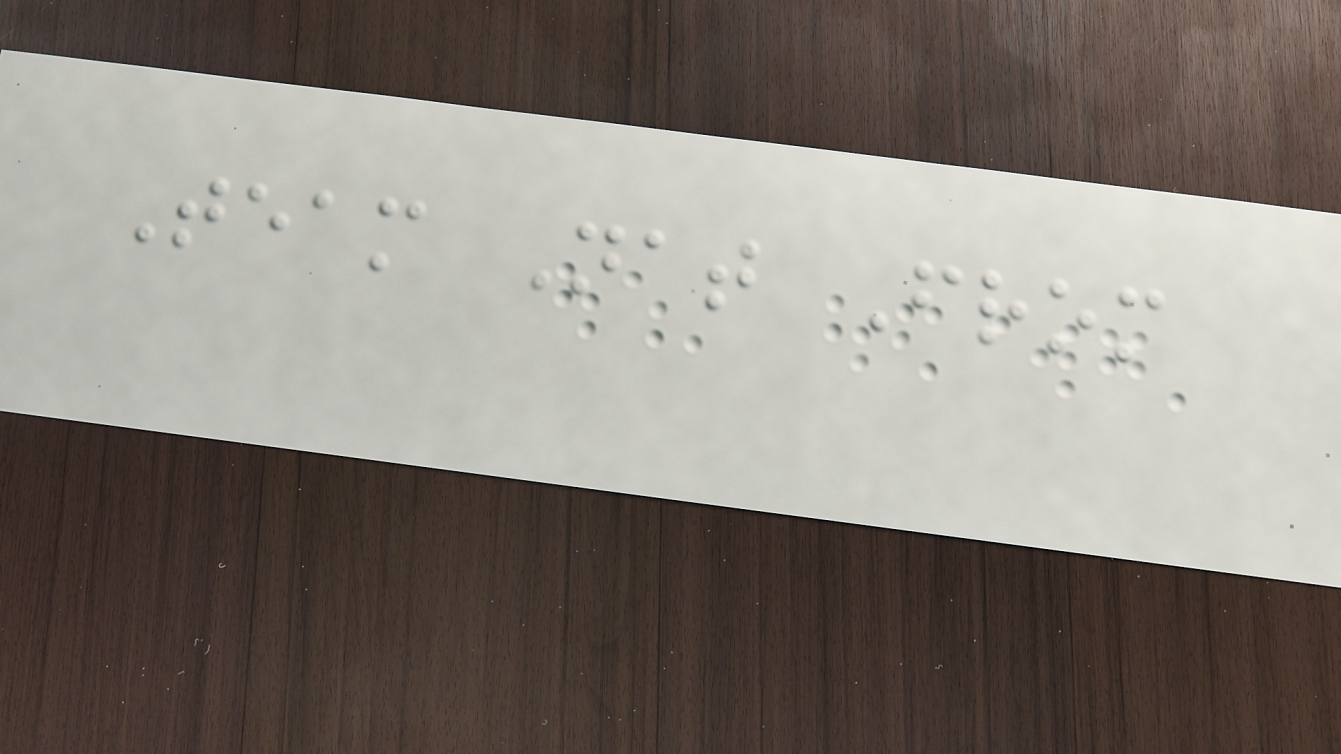Team Nat From
